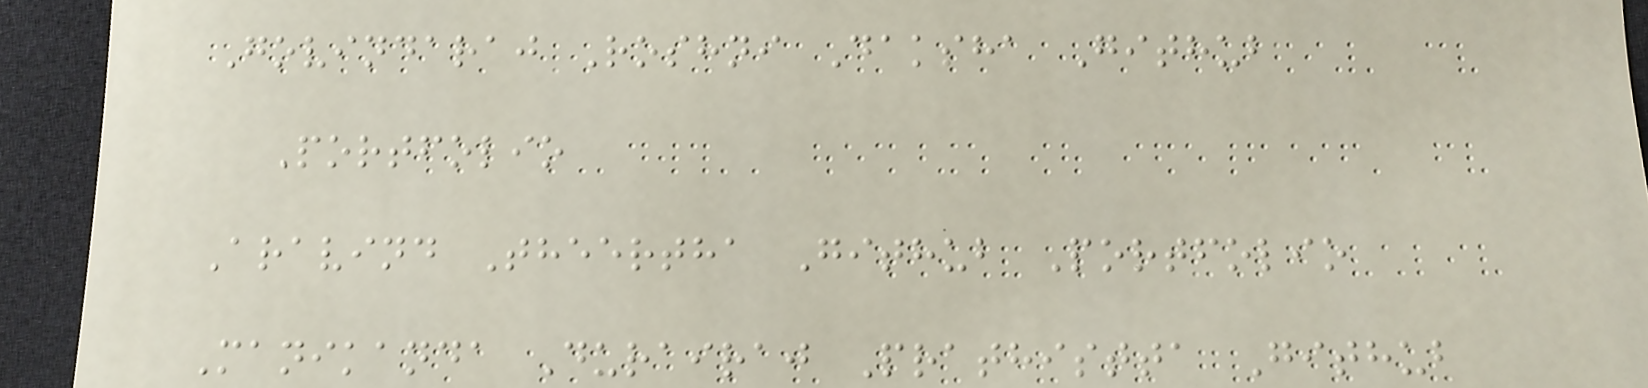Govindaraj Roshni Daksha Github
Portfolio
Aravind Theertha Github Portfolio
Manikanda Durairaj Prathistta Github
